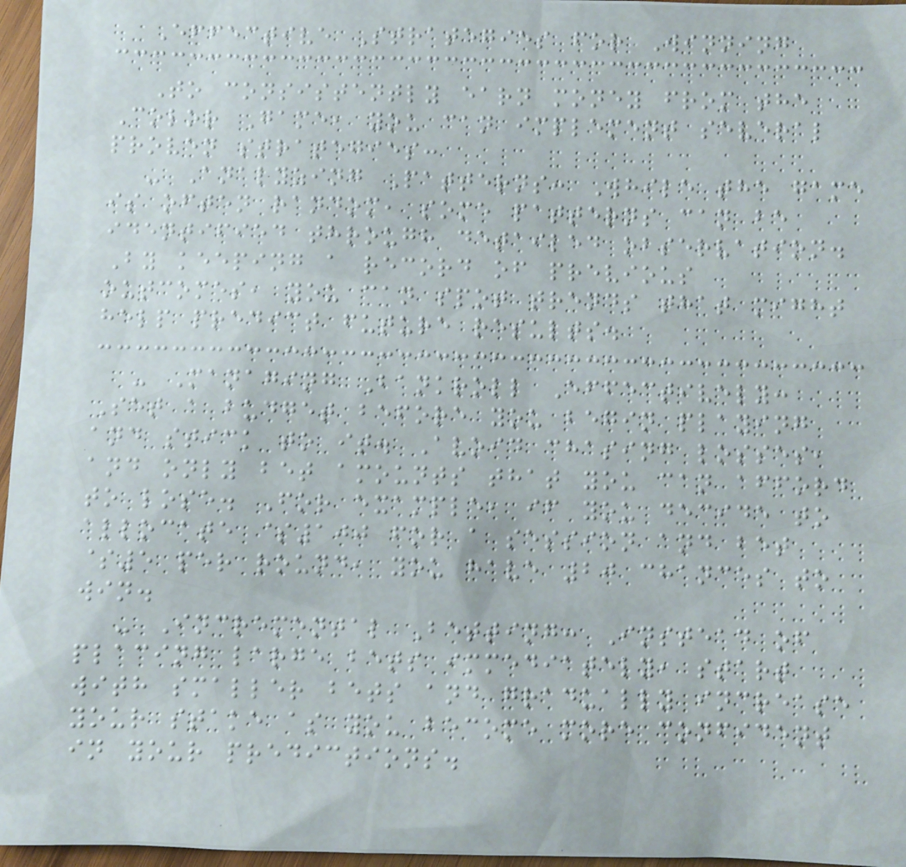Effective Strategies for Winning
To consistently earn money from the
Color Game, you can implement several
proven strategies:
- Analyzing Patterns: While the game
is often random, some patterns can be
identified through detailed observation.
By keeping a record of previous
outcomes, you can spot trends that might
help predict future results.
- Managing Bankroll Effectively:
Set a budget before you begin playing
and stick to it. Avoid chasing losses,
and only bet amounts that you can afford
to lose. For example, if you decide to
allocate $100 for a session and bet
$5 per round, you have 20 chances to
win.
- Incremental Betting: Instead of
placing large bets immediately, start
with smaller bets and gradually increase
your stake as you become more confident
in your predictions.
